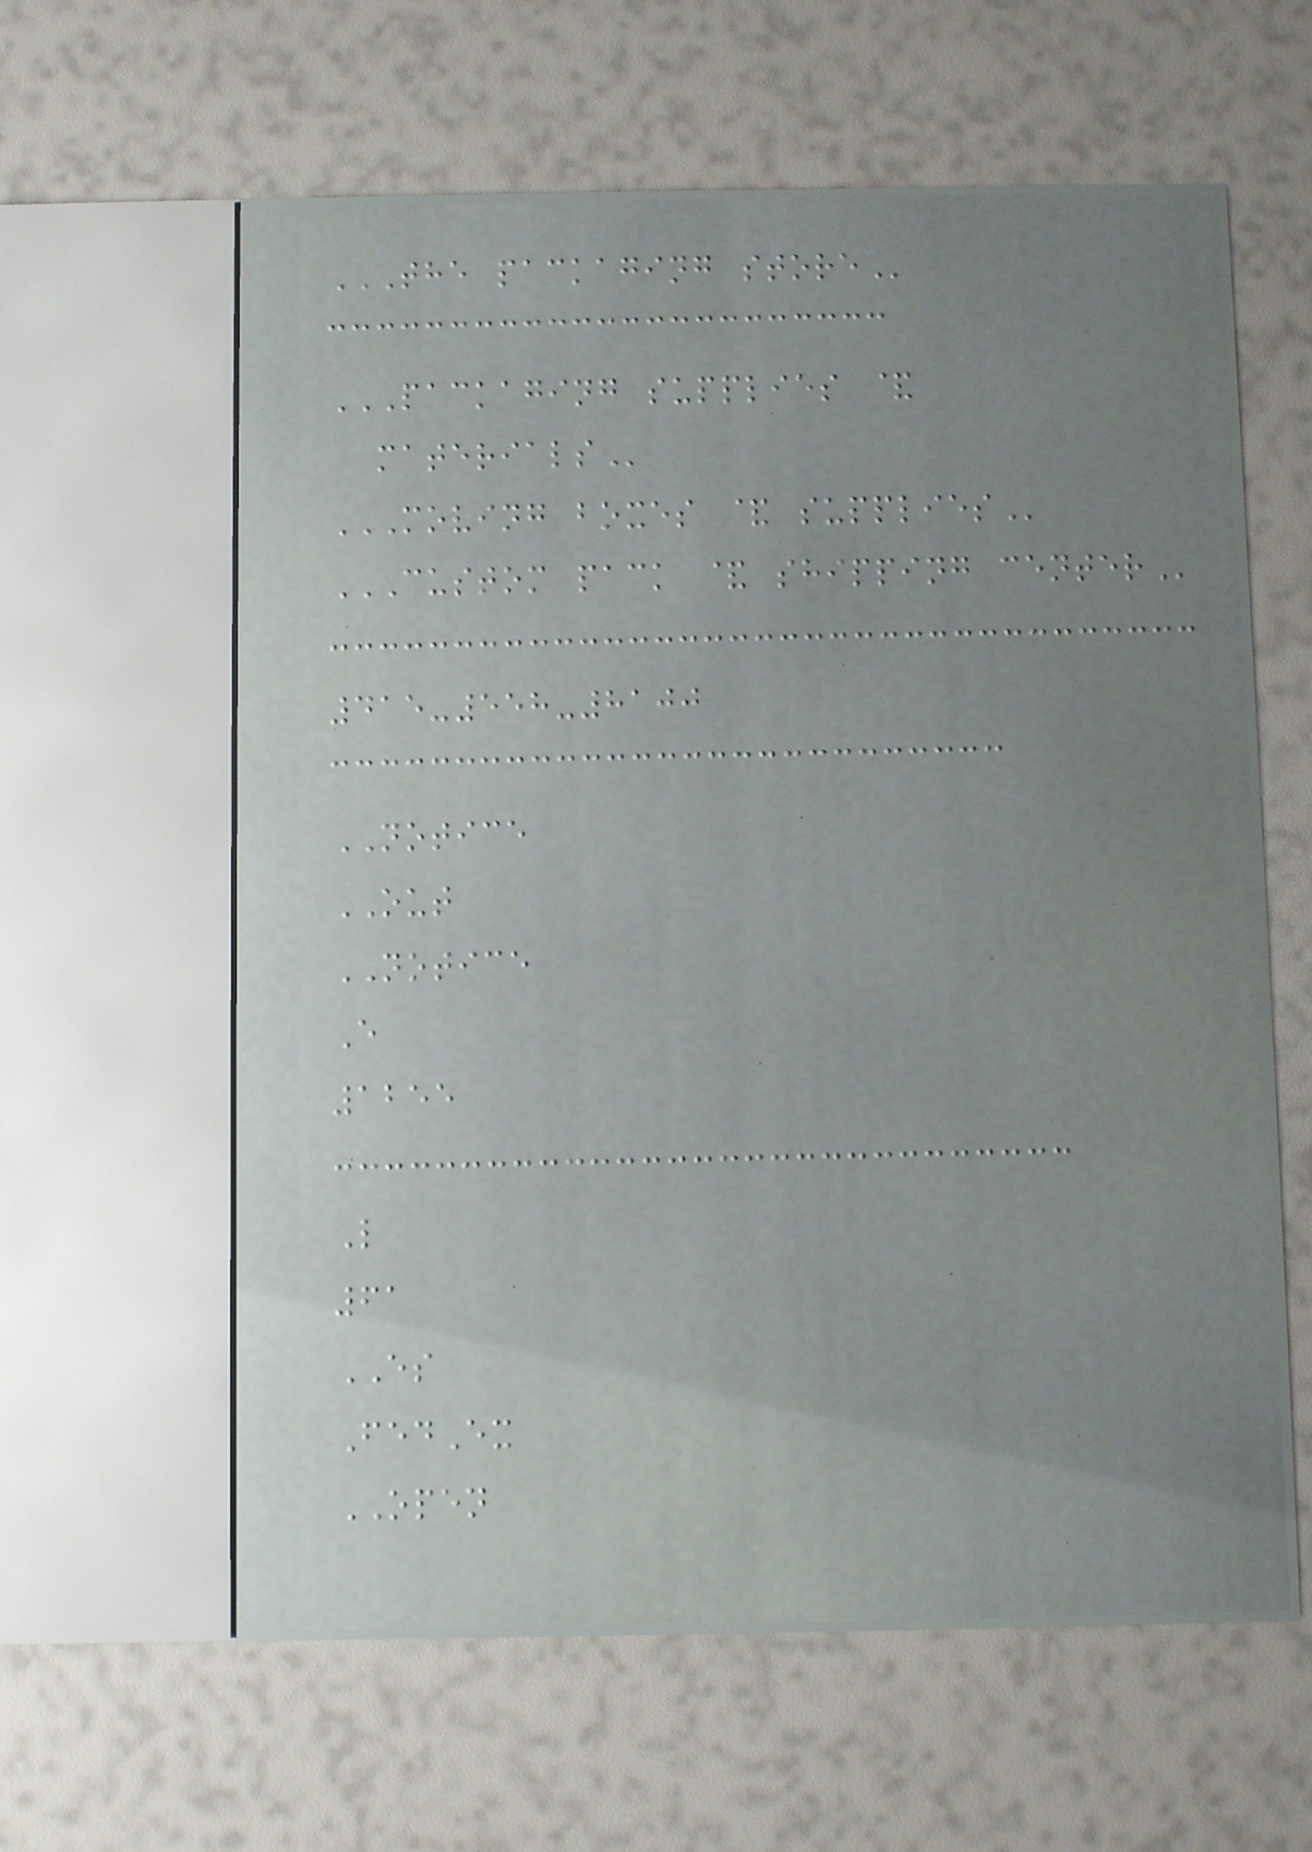THE PACKAGING STORE
PACKAGING SUPPLIES &
MATERIALS
MOVING BOXES & SUPPLIES
CUSTOM PACK & SHIPPING CENTER
415-558-8100
NOTICE
OUT
NOTICE
E
1255
L
61
ES
FedEx
OPEN
